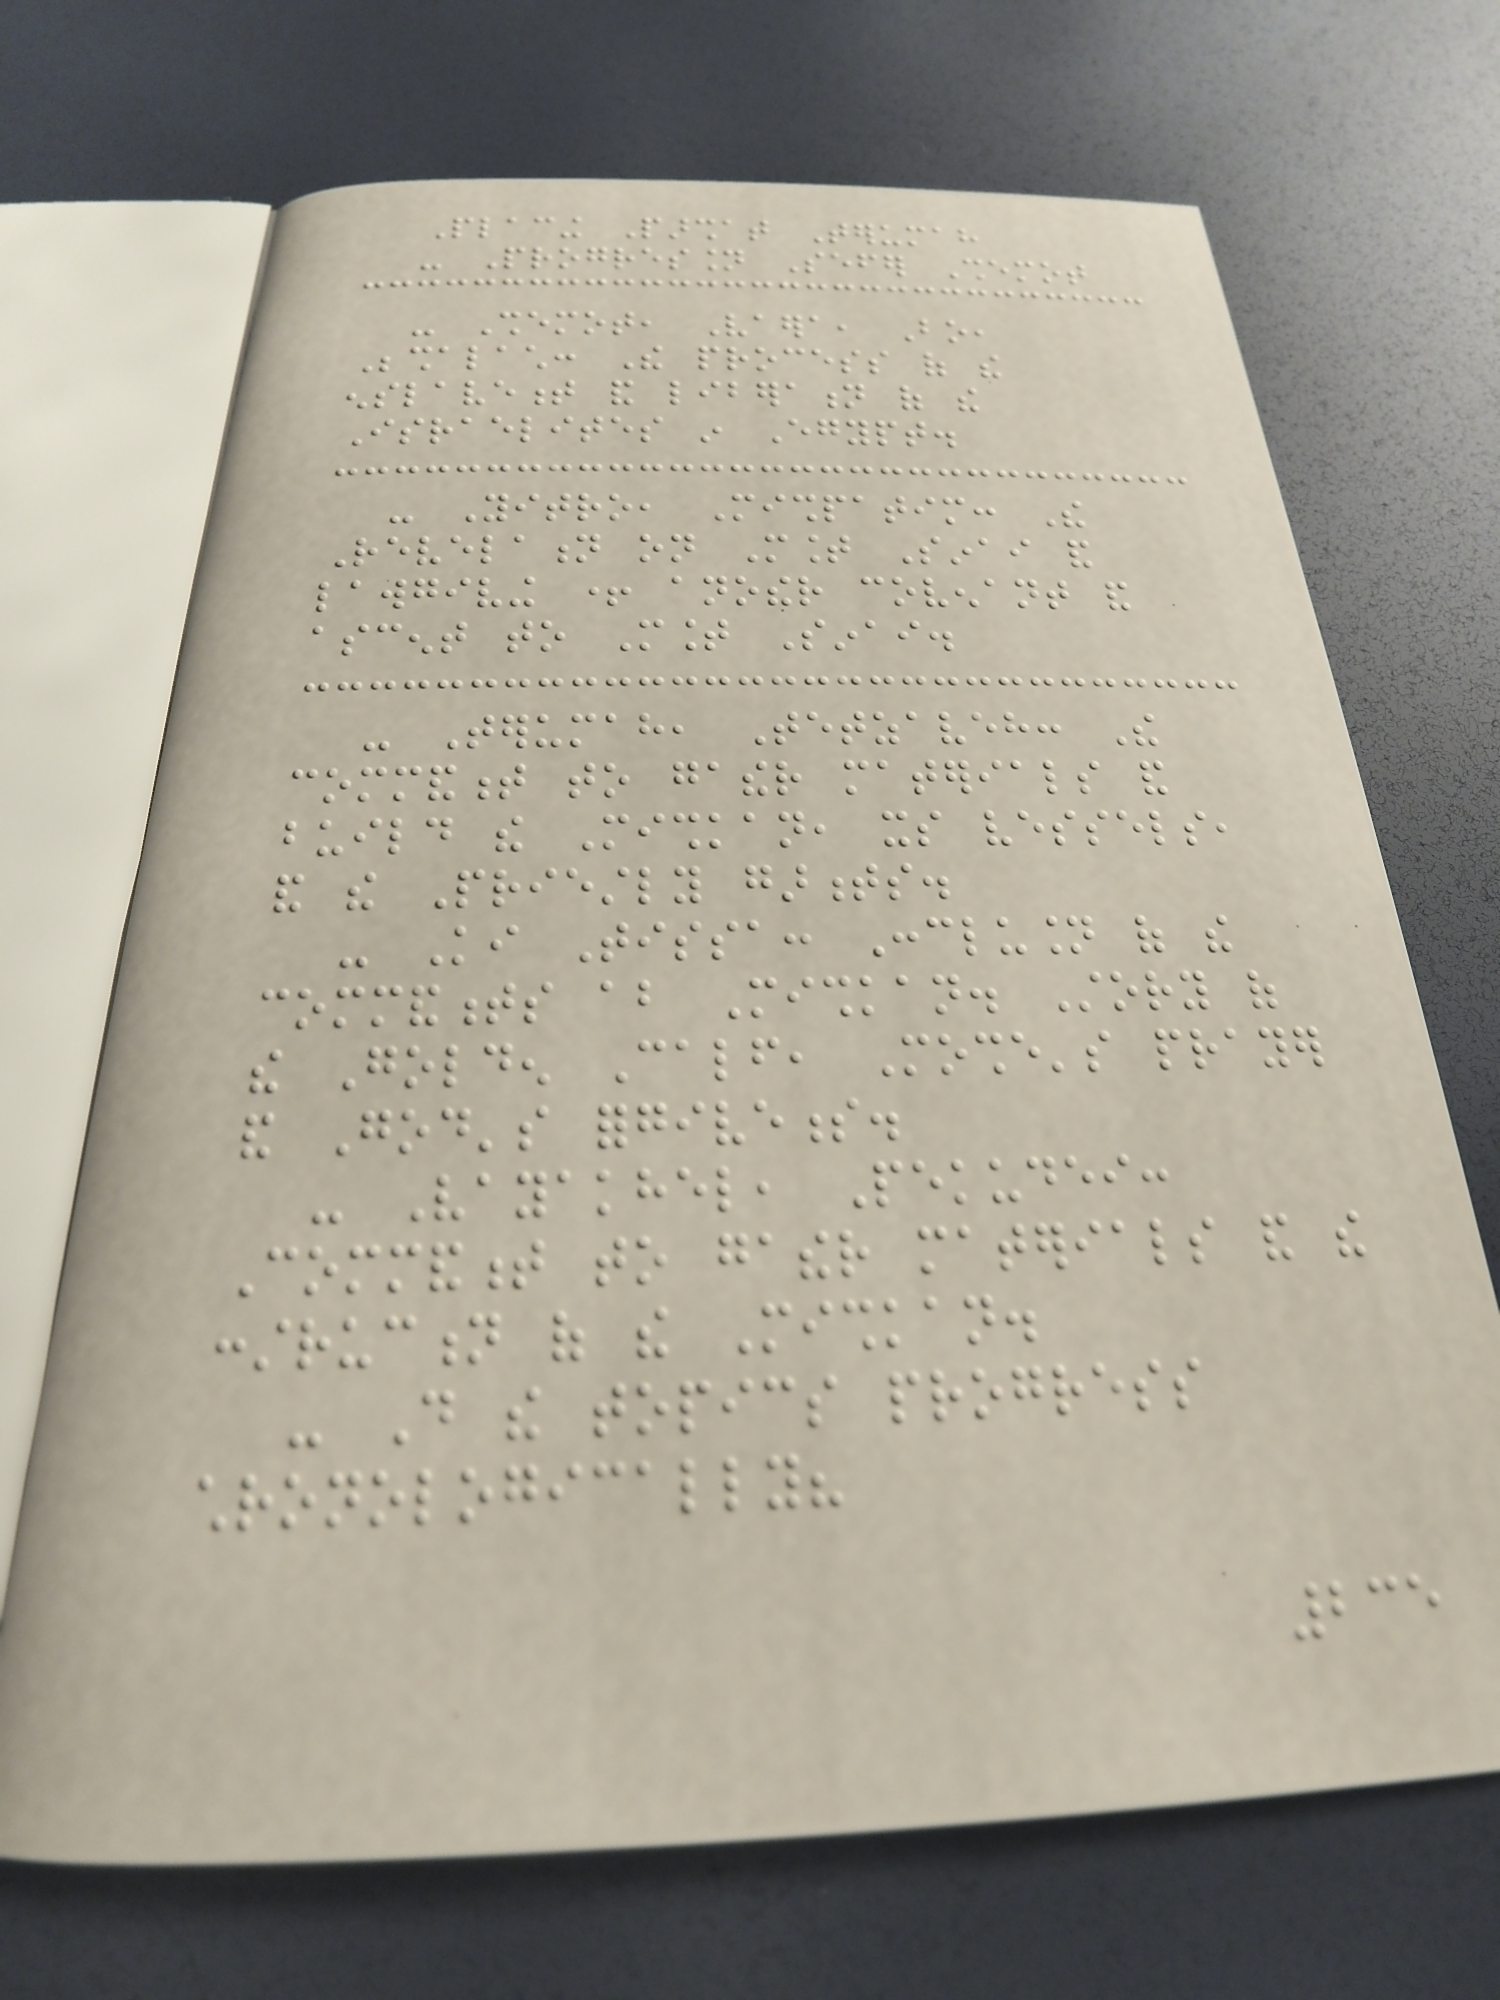Placing Parshat Terumah
- Progression Sefer Shemot
- Shemot, Vaera, Bo,
Beshalach: The process of the
enslavement and liberation of the
Israelites in Egypt.
- Yitro, Mishpatim: The
Revelation on Mount Sinai and
lawgiving + another covenant and
ascent to Mount Sinai.
- Terumah, Tetzaveh: The
commandment to gather materials and
build the Mishkan, its vessels,
and the Priestly garments.
- Ki Tissa: Conclusion of the
commandments about Mishkan. Story of
the Golden Calf, Moshe's prayer
and God's forgiveness.
- Vayakhel, Pekudei:
Commandment to gather materials and the
construction of the Mishkan.
- Do the topics progress
chronologically?
235
